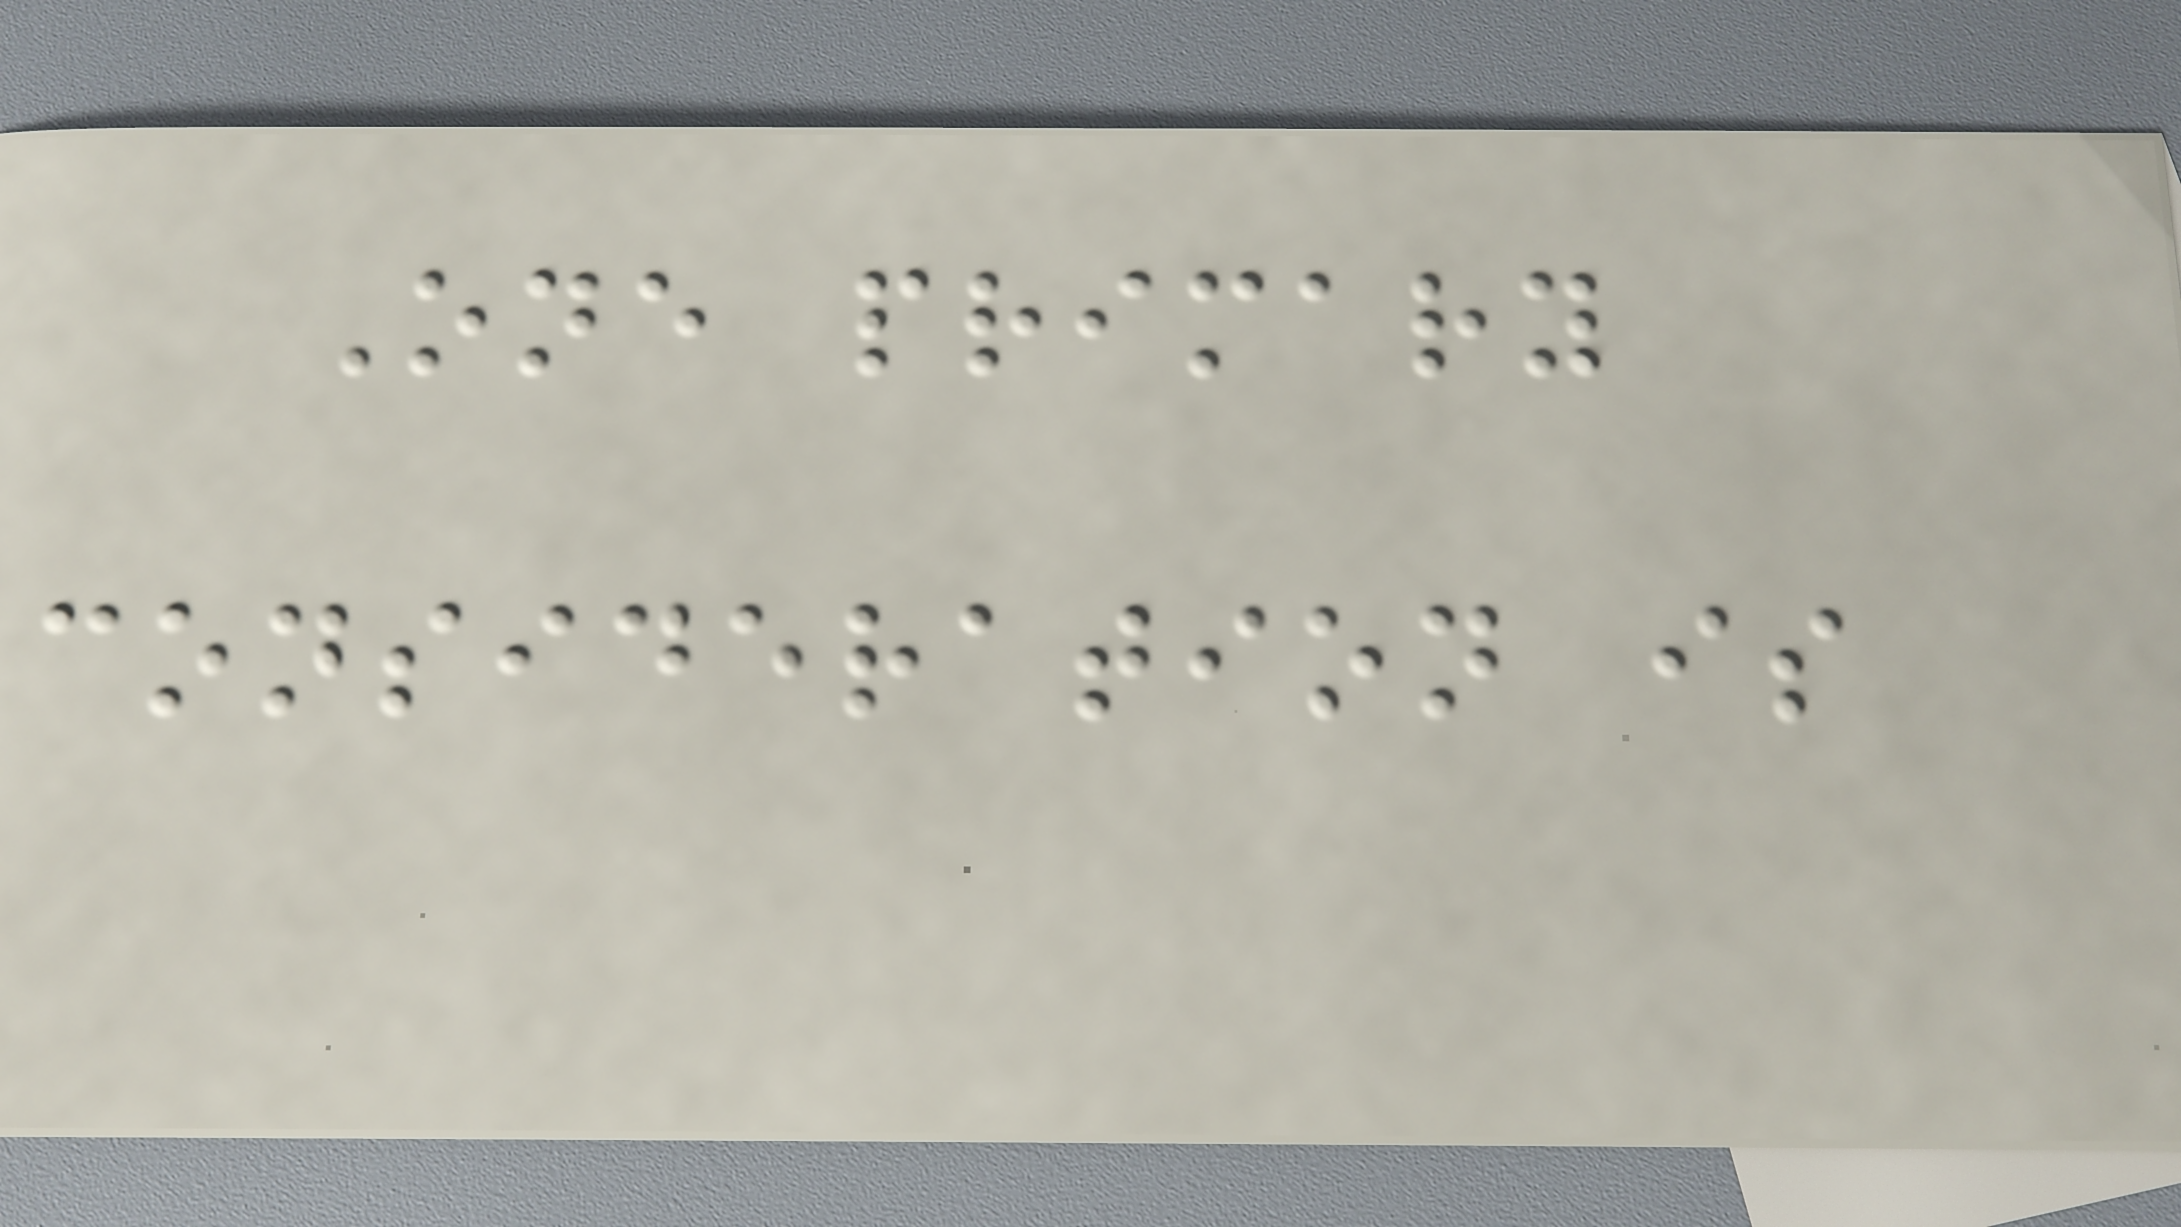One primary
consideration is
